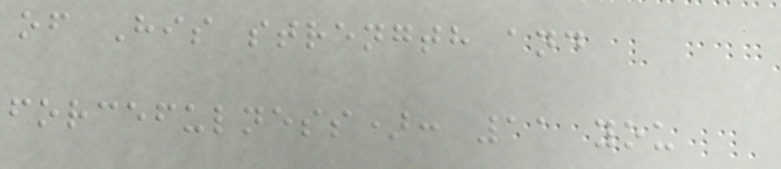of His strength and
forcefulness): 11 you
